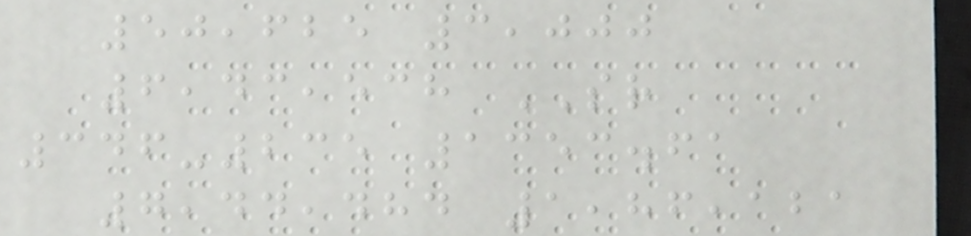50,625 3,000
6,43,538 SR
346-235 1353.61
7,44,484 1,86,121
